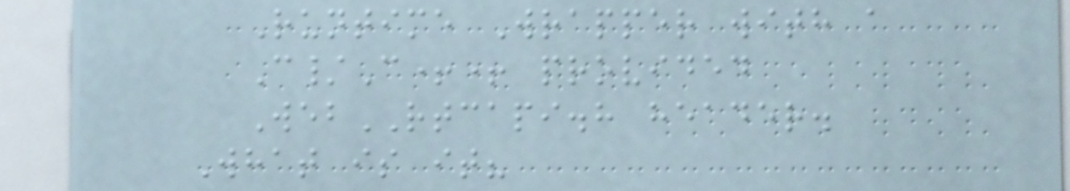Runtime Wrapper with a
C/C++ provided
WebRTCAPI.h header.
What is it?
